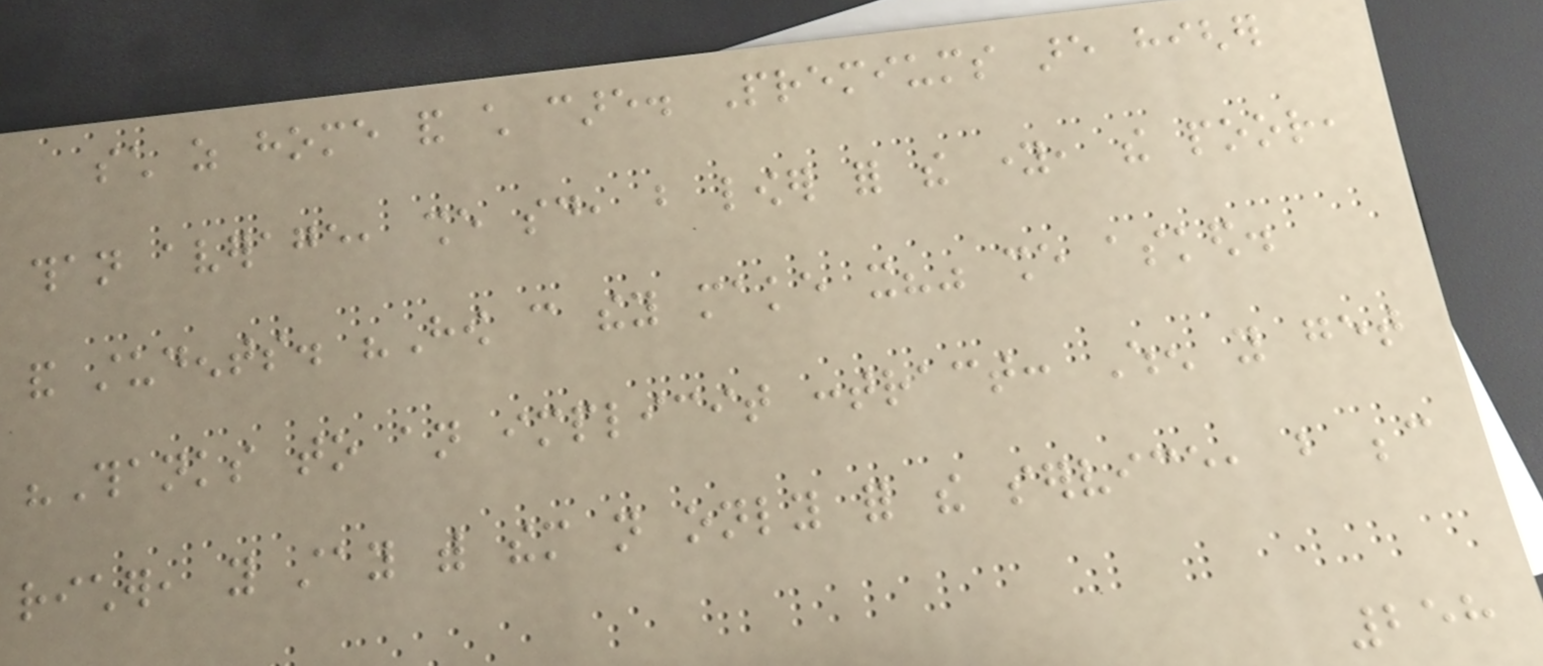such as home and child care. Premiums are higher
than average, she said, but lower for the young, the poor,
and students. "How can they make it?" she asked.
"Thanks to an implicit contract: When you get
richer, you stay with them not only for the service, but because
258
